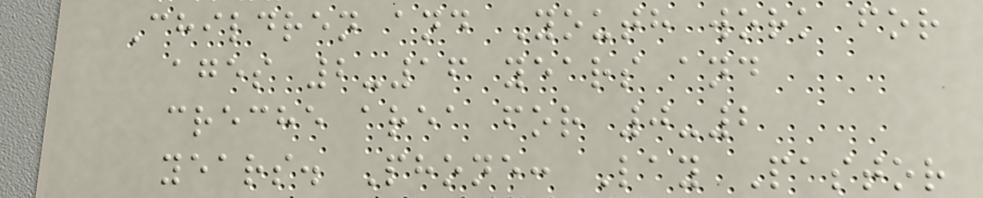Children and Youth work for
ages 2-16 years and
creche area for 0-2
years. Phone: Lay Pastor
